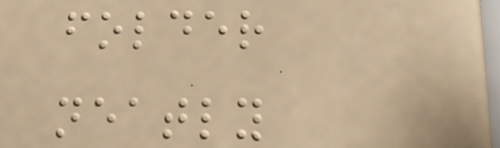folder
neatly
